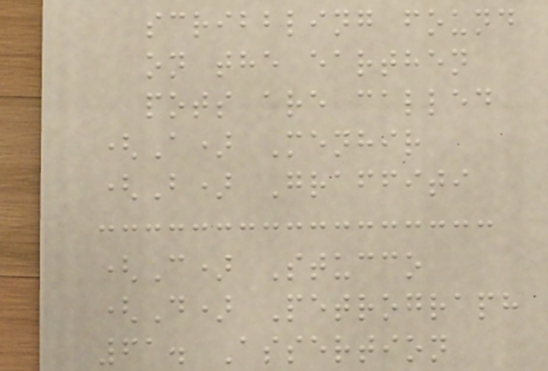scribbling found
on the earthen
pots are called
(A) Menhir
(B) Graffiti
(C) Stucco
(D) Petrograph
61. Assertion
